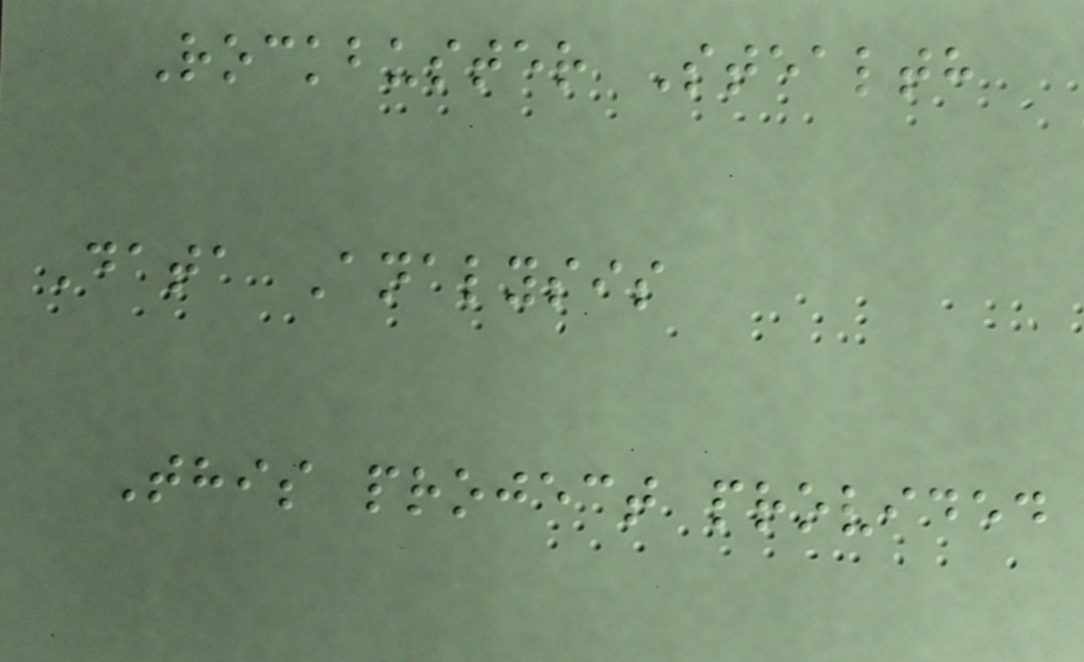Rockbuster Stealth
Data Analysis
This project provided
